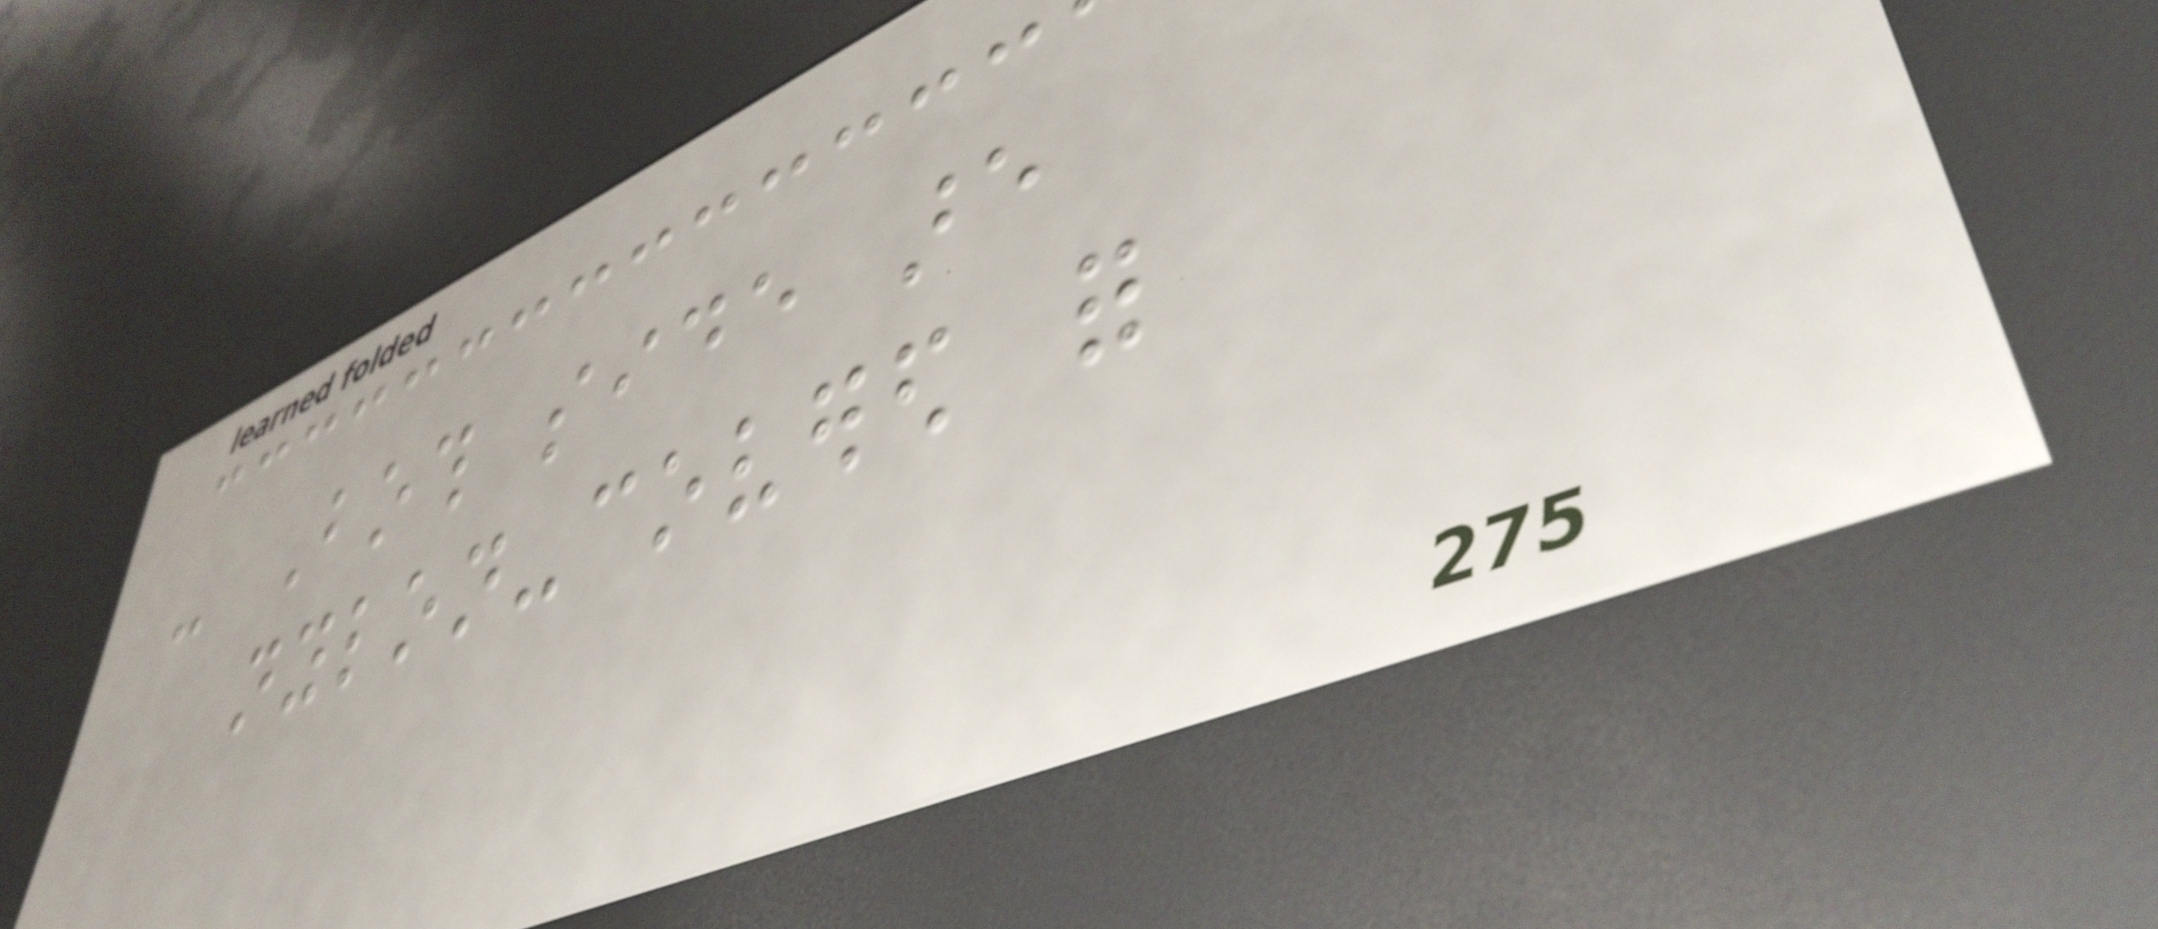- Both side are
nylon-covered for
